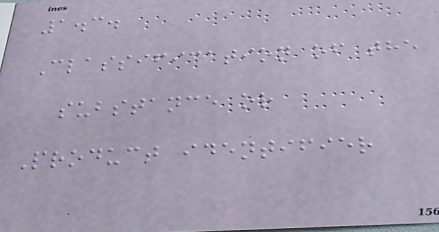1.3.
Classification of the
substance or
Product identifier
